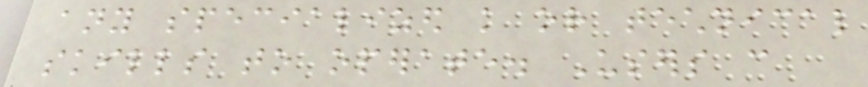any specialized knowledge or technical
skills to operate. Users can
